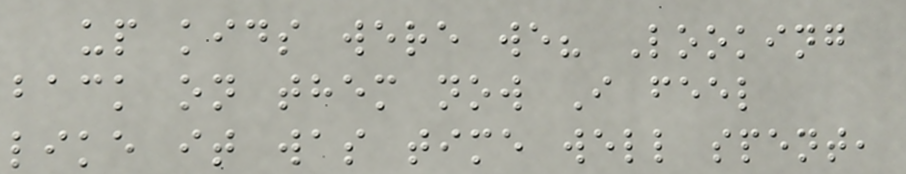up kids were we? Looking
back on them now I feel
like it was time well spent,
